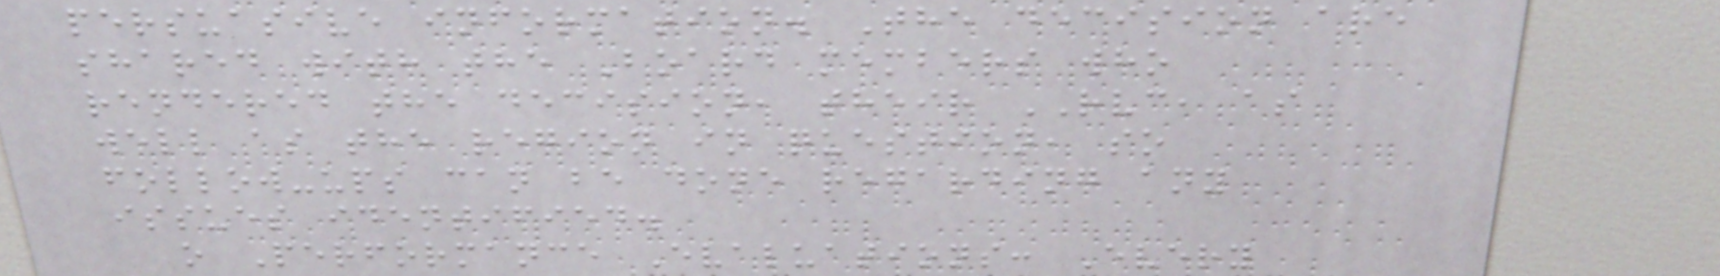persuasive information. The decision are
shared with the Board members who
rendered the decision, their RVC, as
well as the region in question, so
follow-ups can be done regarding any
issues identified.
o Performance Evaluations: Every
